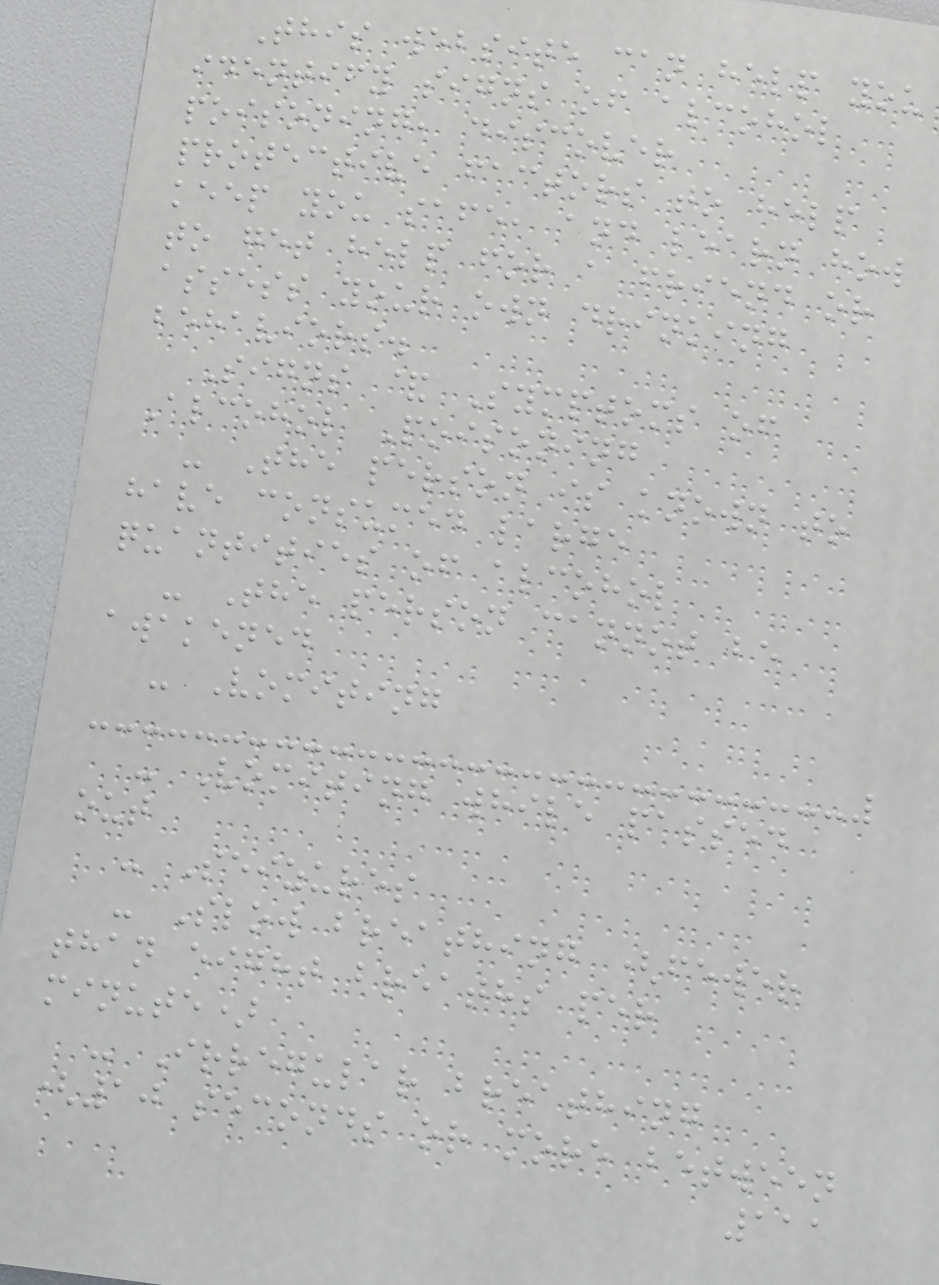This website can help you
identify signs of alcohol
poisoning, discover
protective factors to help
keep you safe, and learn how
to get help for a friend or
assess your own drinking
behaviors.
Signs & Symptoms of
Alcohol Poisoning
- The person is known to
have consumed large
quantities of alcohol
- The person cannot be
awakened
- Vomiting
- Vomiting while passed
out
- Seizures
- Slow breathing (fewer
than eight breaths per
minute)
- Irregular breathing
(10 seconds or more between
111
